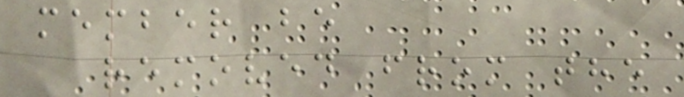member be
removed from the
